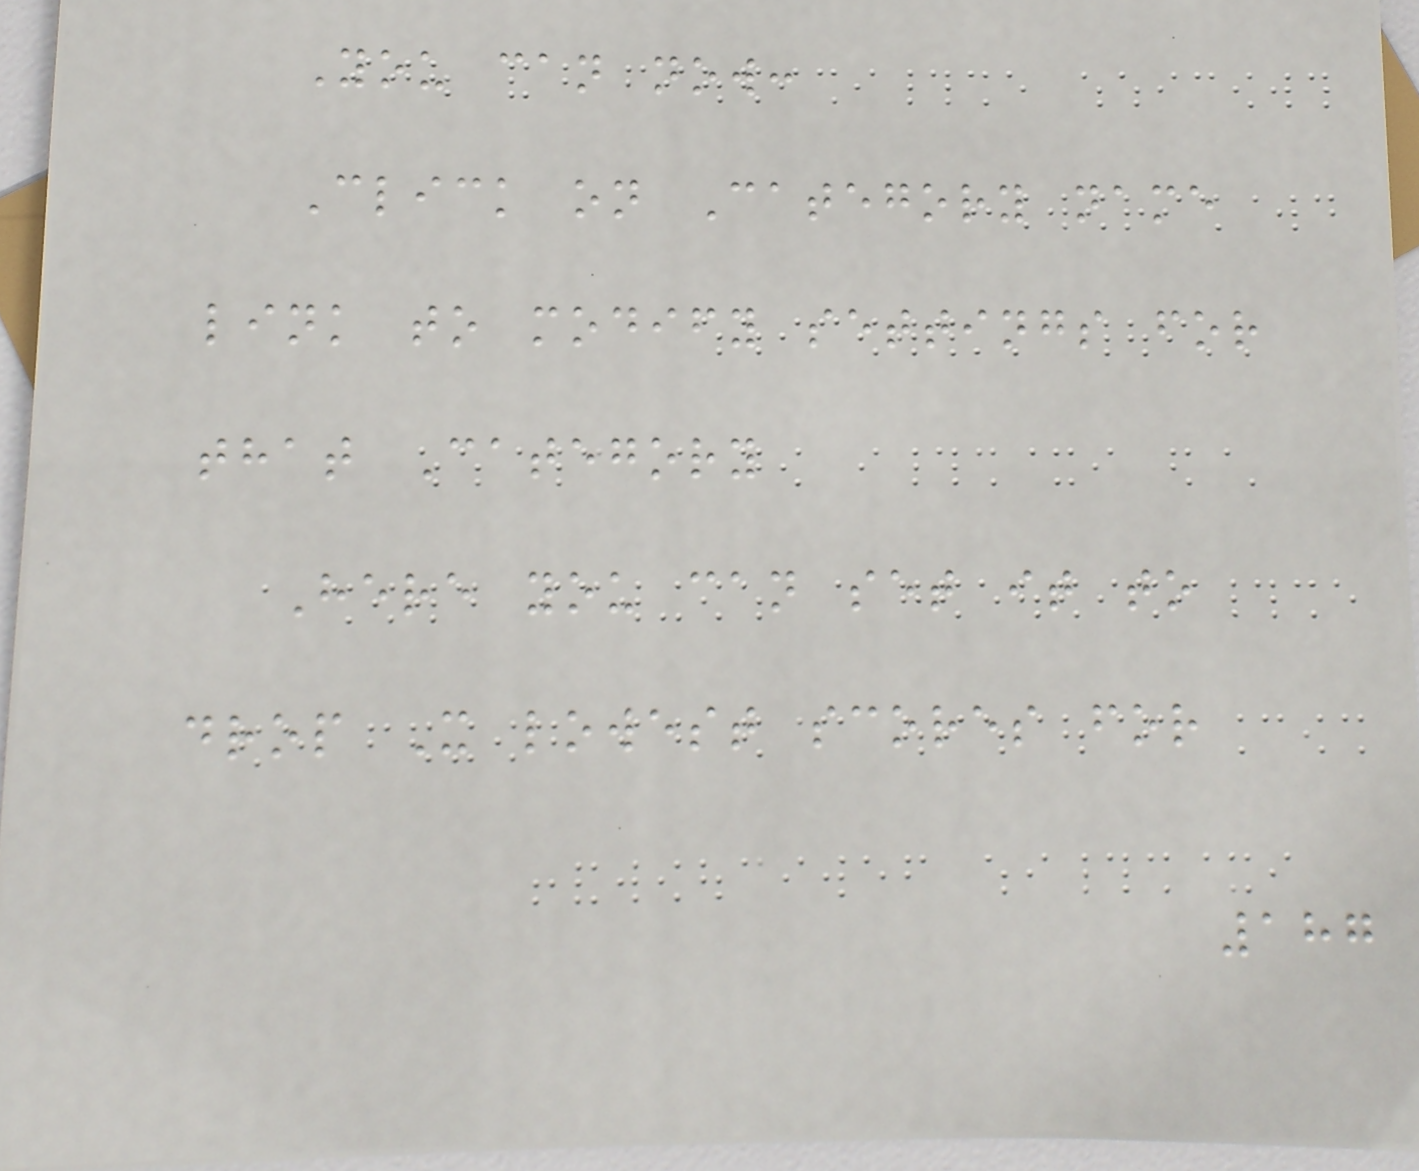You can now:
Click on Category name
link to modify settings for
that Category
Here you can set it to
drop X lowest scores for
187
